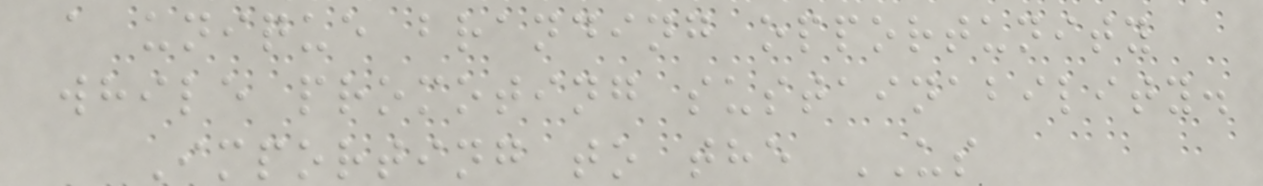a unique branding opportunity
while promoting sustainability.
Importing to the US
